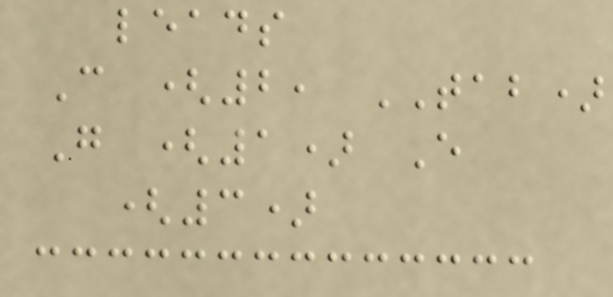leads
C (2, TAB)
G (1) E
(3)
